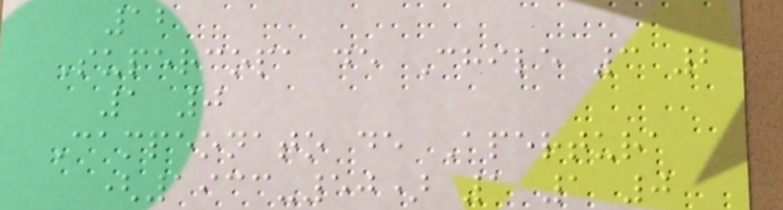12
Supercopa de Chile 3 2
1 0
Campeonato de Apertura
(1933-50) 1 1 0
